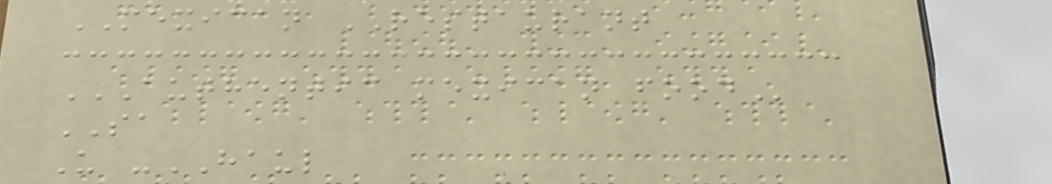MEXICAN RESTAURANT
AUTHENTIC MEXICAN FOOD
SA
U -HAUL
